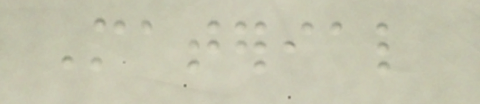Material
